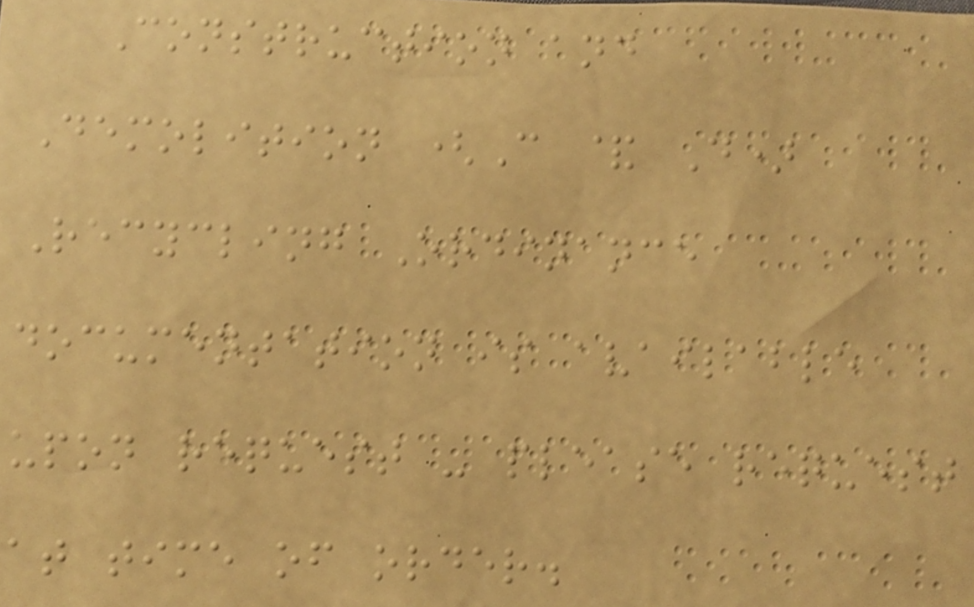Construction and
Demolition (C & D)
Recycling Ordinance
documentation is available
upon request - please request
at time of order.
